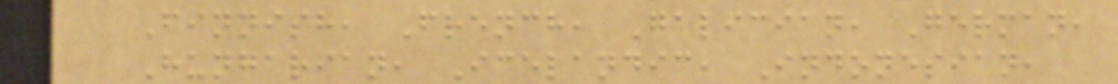Finnish, French, Galician, German,
Hungarian, Icelandic, Indonesian,
